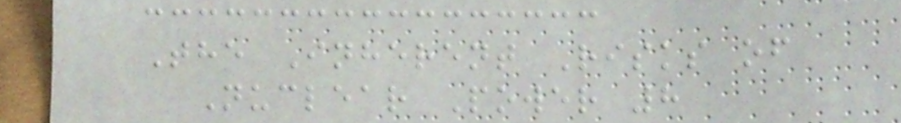The Inherent Risks of
Nuclear Power 8
